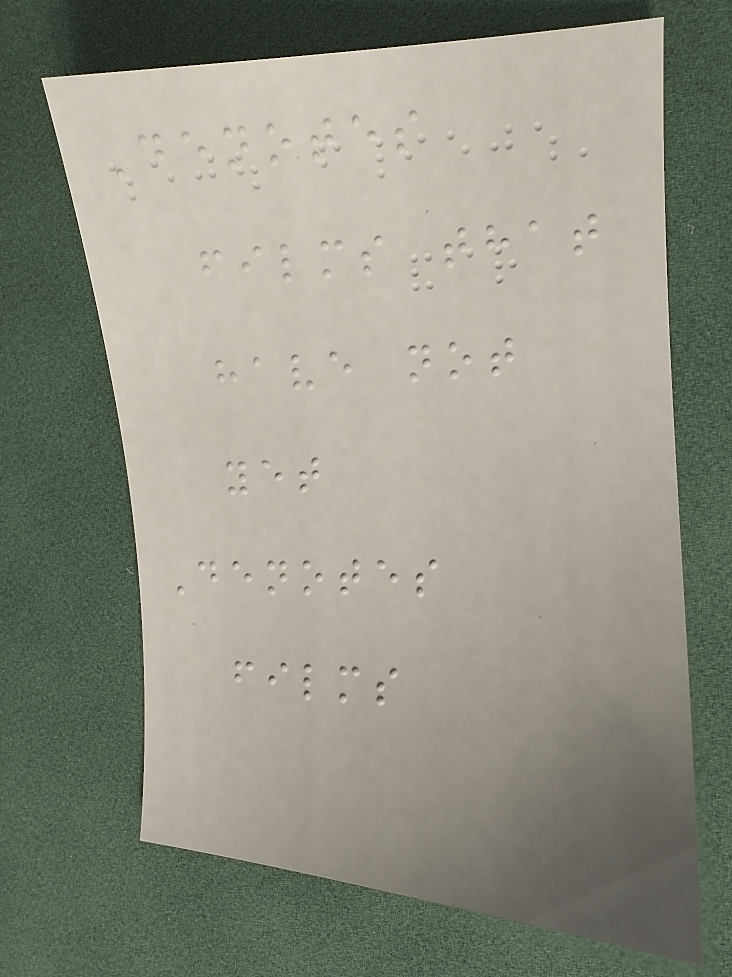Denotes
films that
have not
yet
Denotes
films
